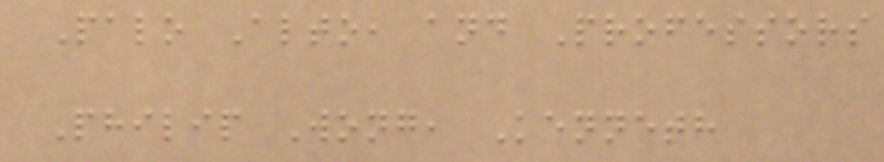Palo Alto, and Professors
Philip Wong, Kenneth
